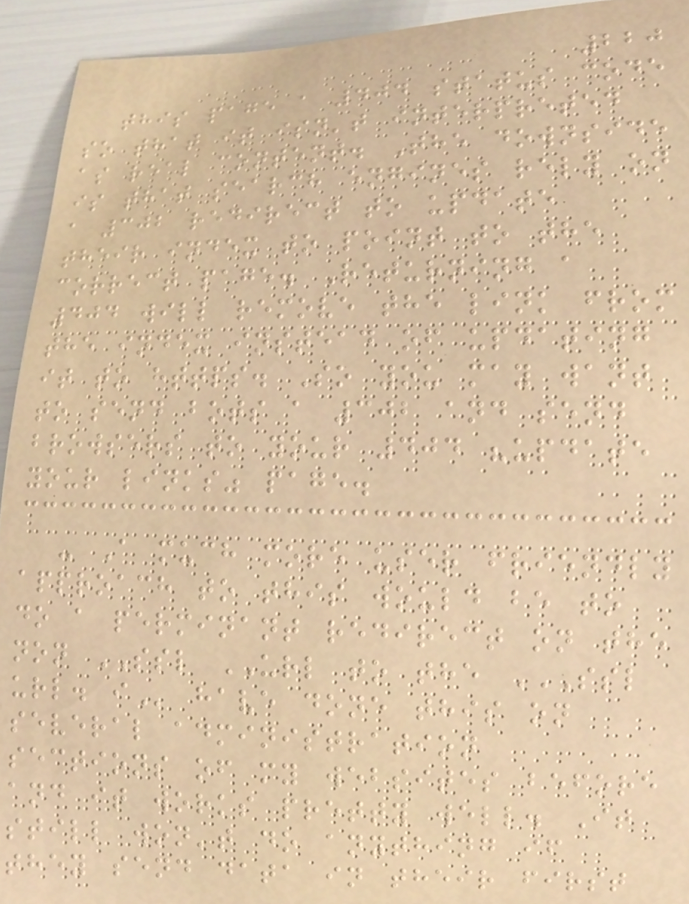220
this page a 404 status code
so that it isn't interpreted
as real content. The downside
is that search engines rely on
a 302 redirect to update
their index to point to the
correct page. Returning a
404 will remove the link from
the index instead of updating
it to https. So you may want
to send bots a 302 and send
browsers to your 404 "update
your links" page.
- A much more user friendly
approach to this would be to
do a perminant redirect on the
non SSL URL to the SSL
URL. I have done this on
several administration
sections of my websites before
and it works pretty well. It
still won't do anything if
they send data in their first
